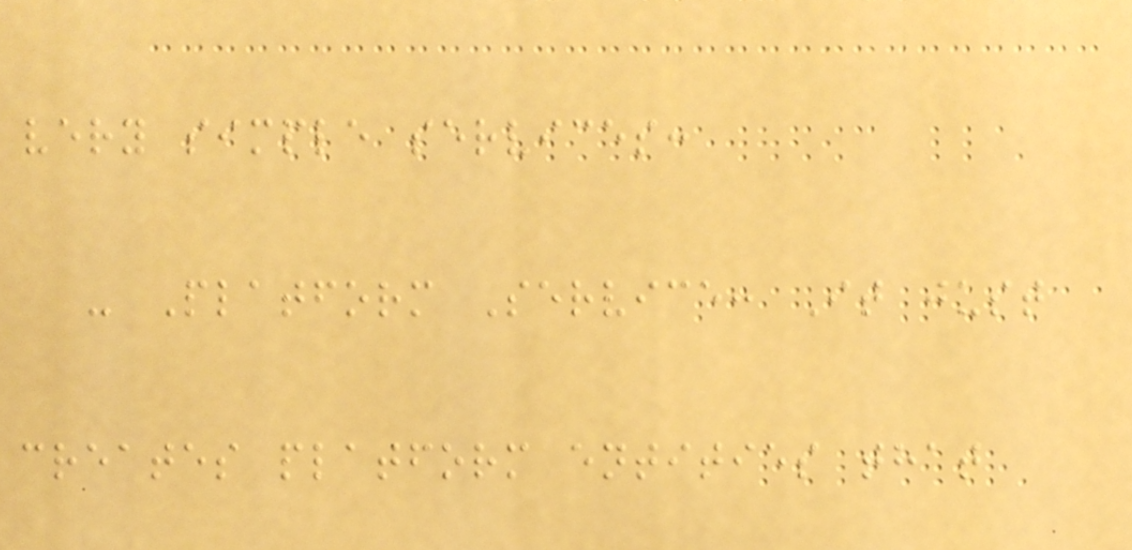very simple services:
- Platform Service: It just
creates platform entities that
